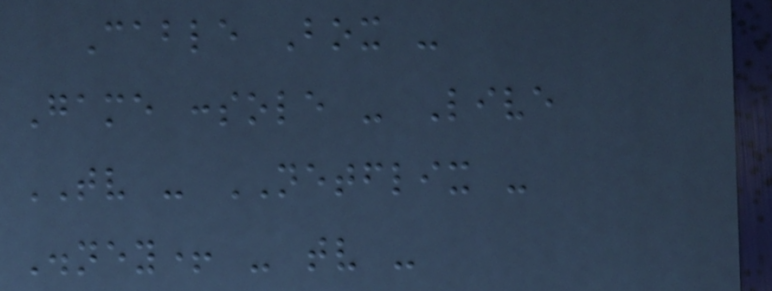Cable Box -
Game console - Live
TV - NETFLIX -
Disney+ - tv -
